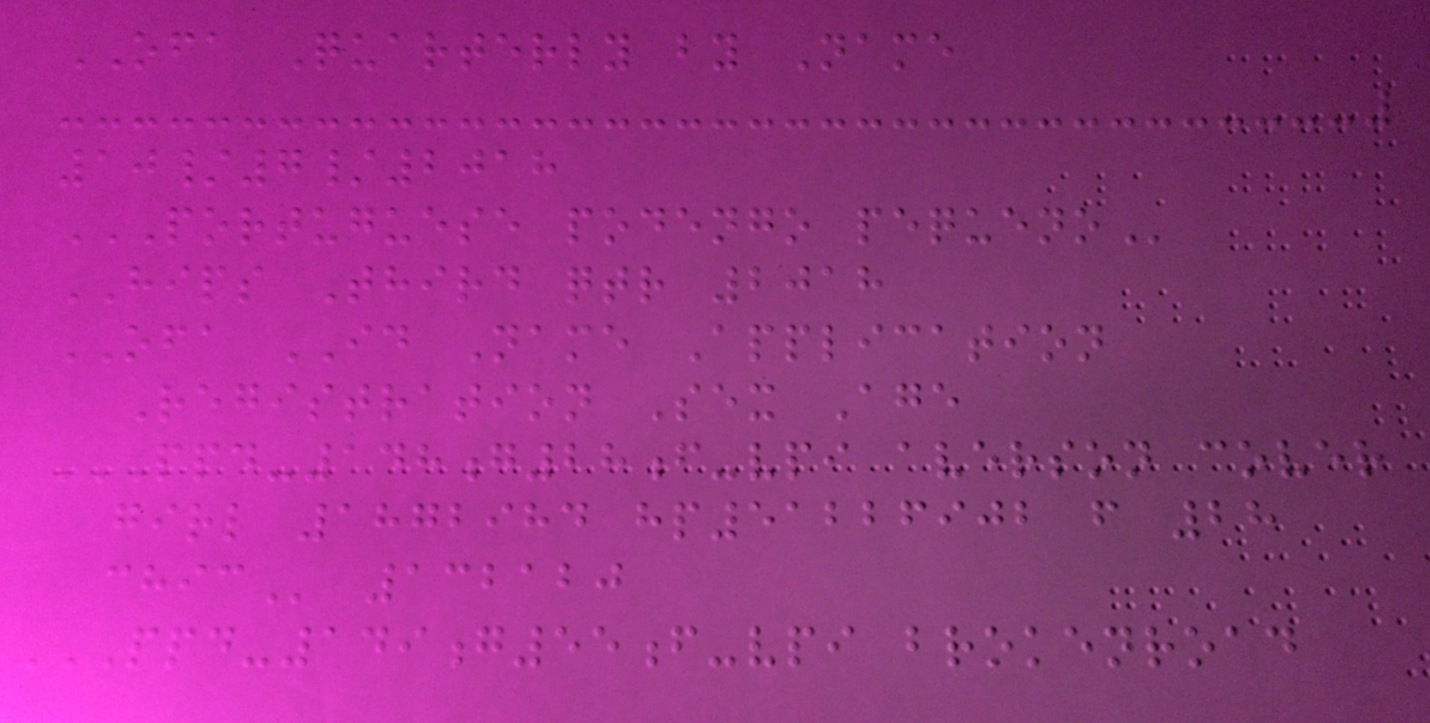OFA Quarterly by Name
10/7/2018
PORTUGUESE PODENGO PEQUENO
HIPS Third qtr 2018
OFA ID Name Application
Registration Sex Age
PPD-148G28F-VPI AVERSON COVER
GIRL 1872984 HP51226902 F 28
CHIC 132120
PPD-149G55F-VPI BROKENROAD
